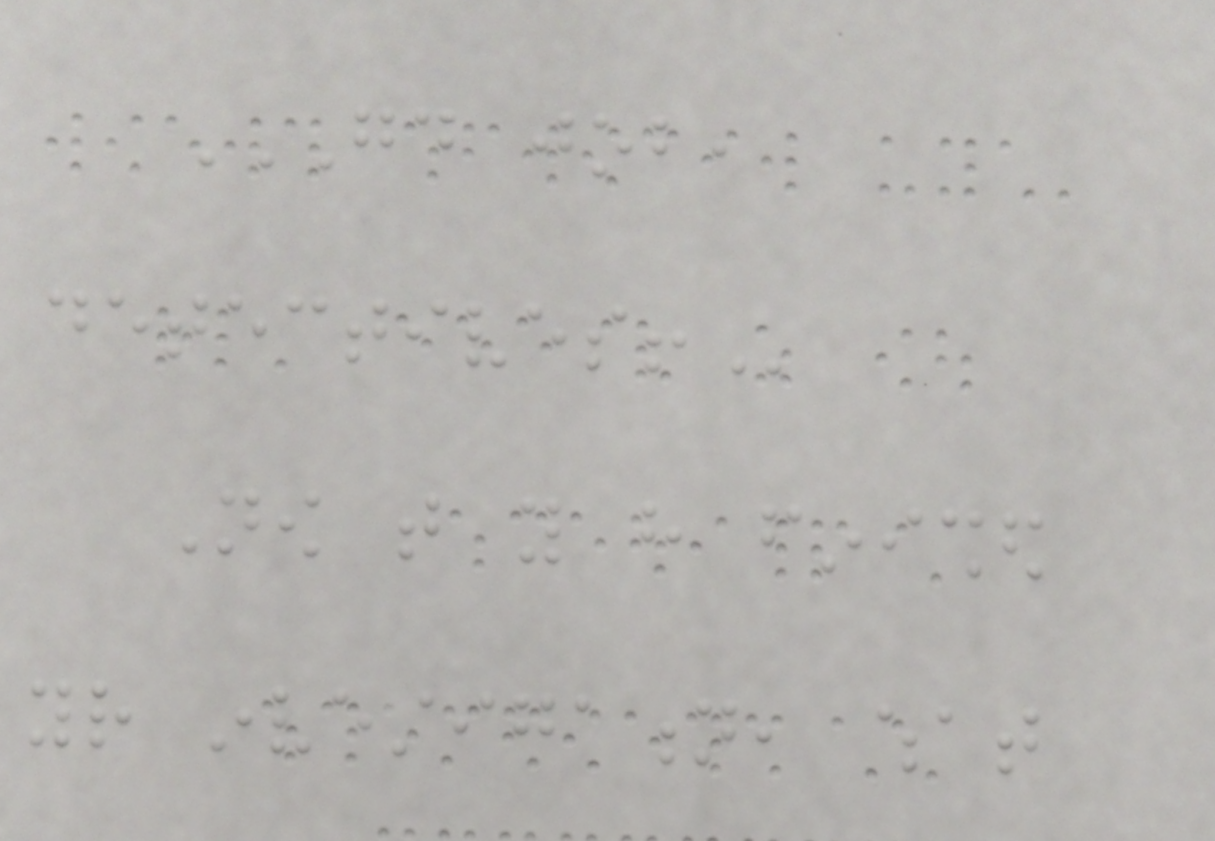GOOD JOB,
DETECTIVES!
Now that you have finished
your investigation, what
